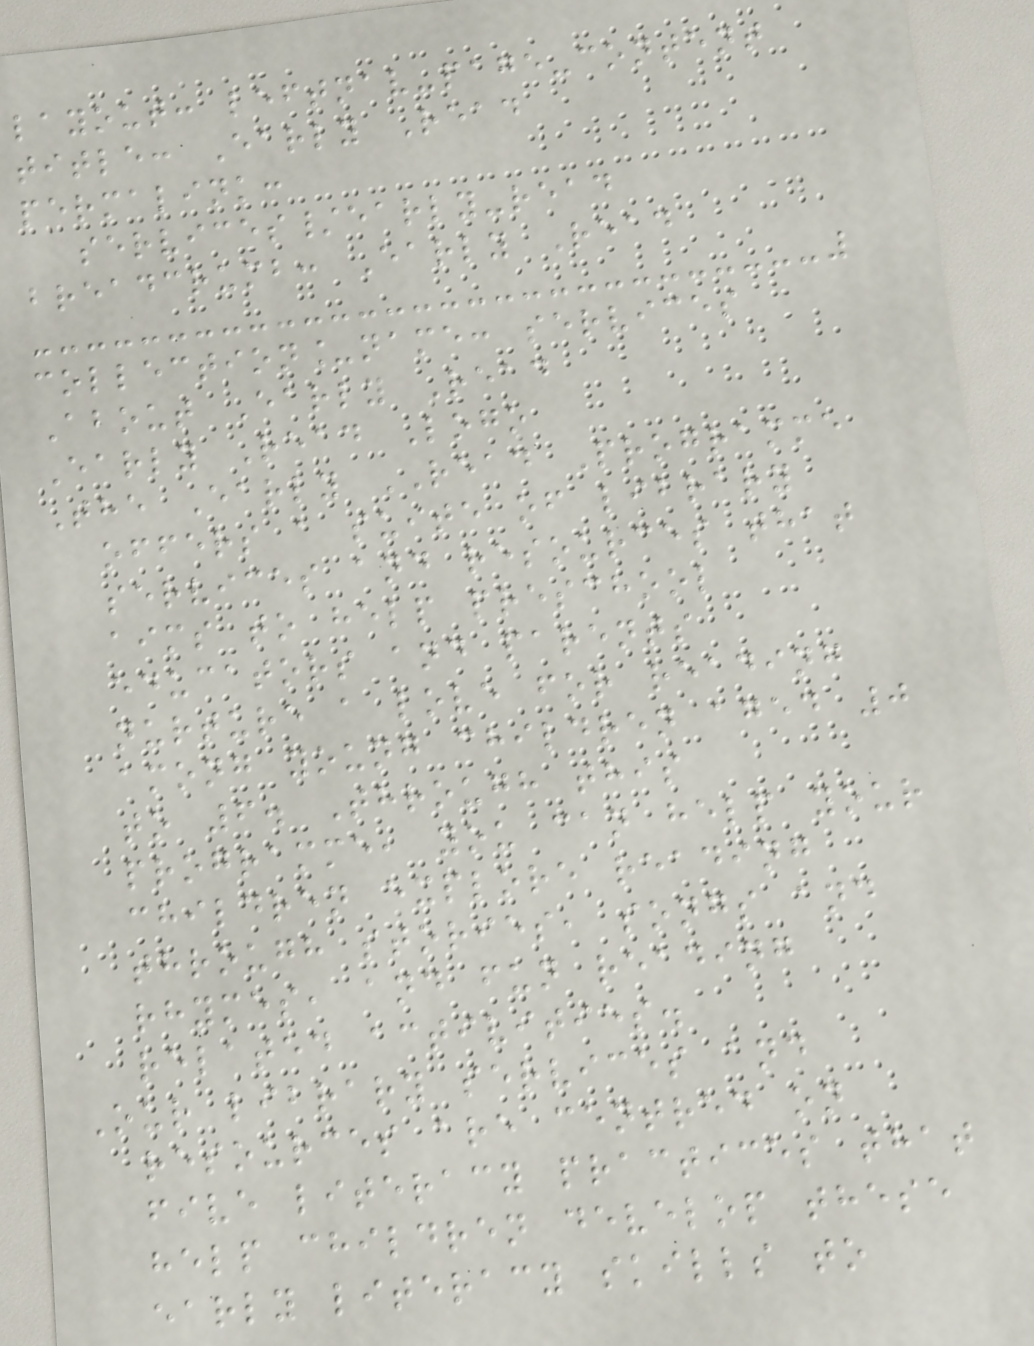layout: leftnav-page-content
title: Early Read
permalink:
services/early-read
breadcrumb: Early Read
collection_name: services
About Early Read
Early Read Logo
The Early READ Programme
offers a suite of library
services and resources that
aims to help preschool
educators and parents
nurture a love for reading
among young children aged 0
to 6. Through this
programme, you can help your
children explore reading
through stories, songs and
rhymes, and fun reading
related activities.
Our library services and
resources are centred on
five literacy practices that
help children develop these
early literacy skills to
